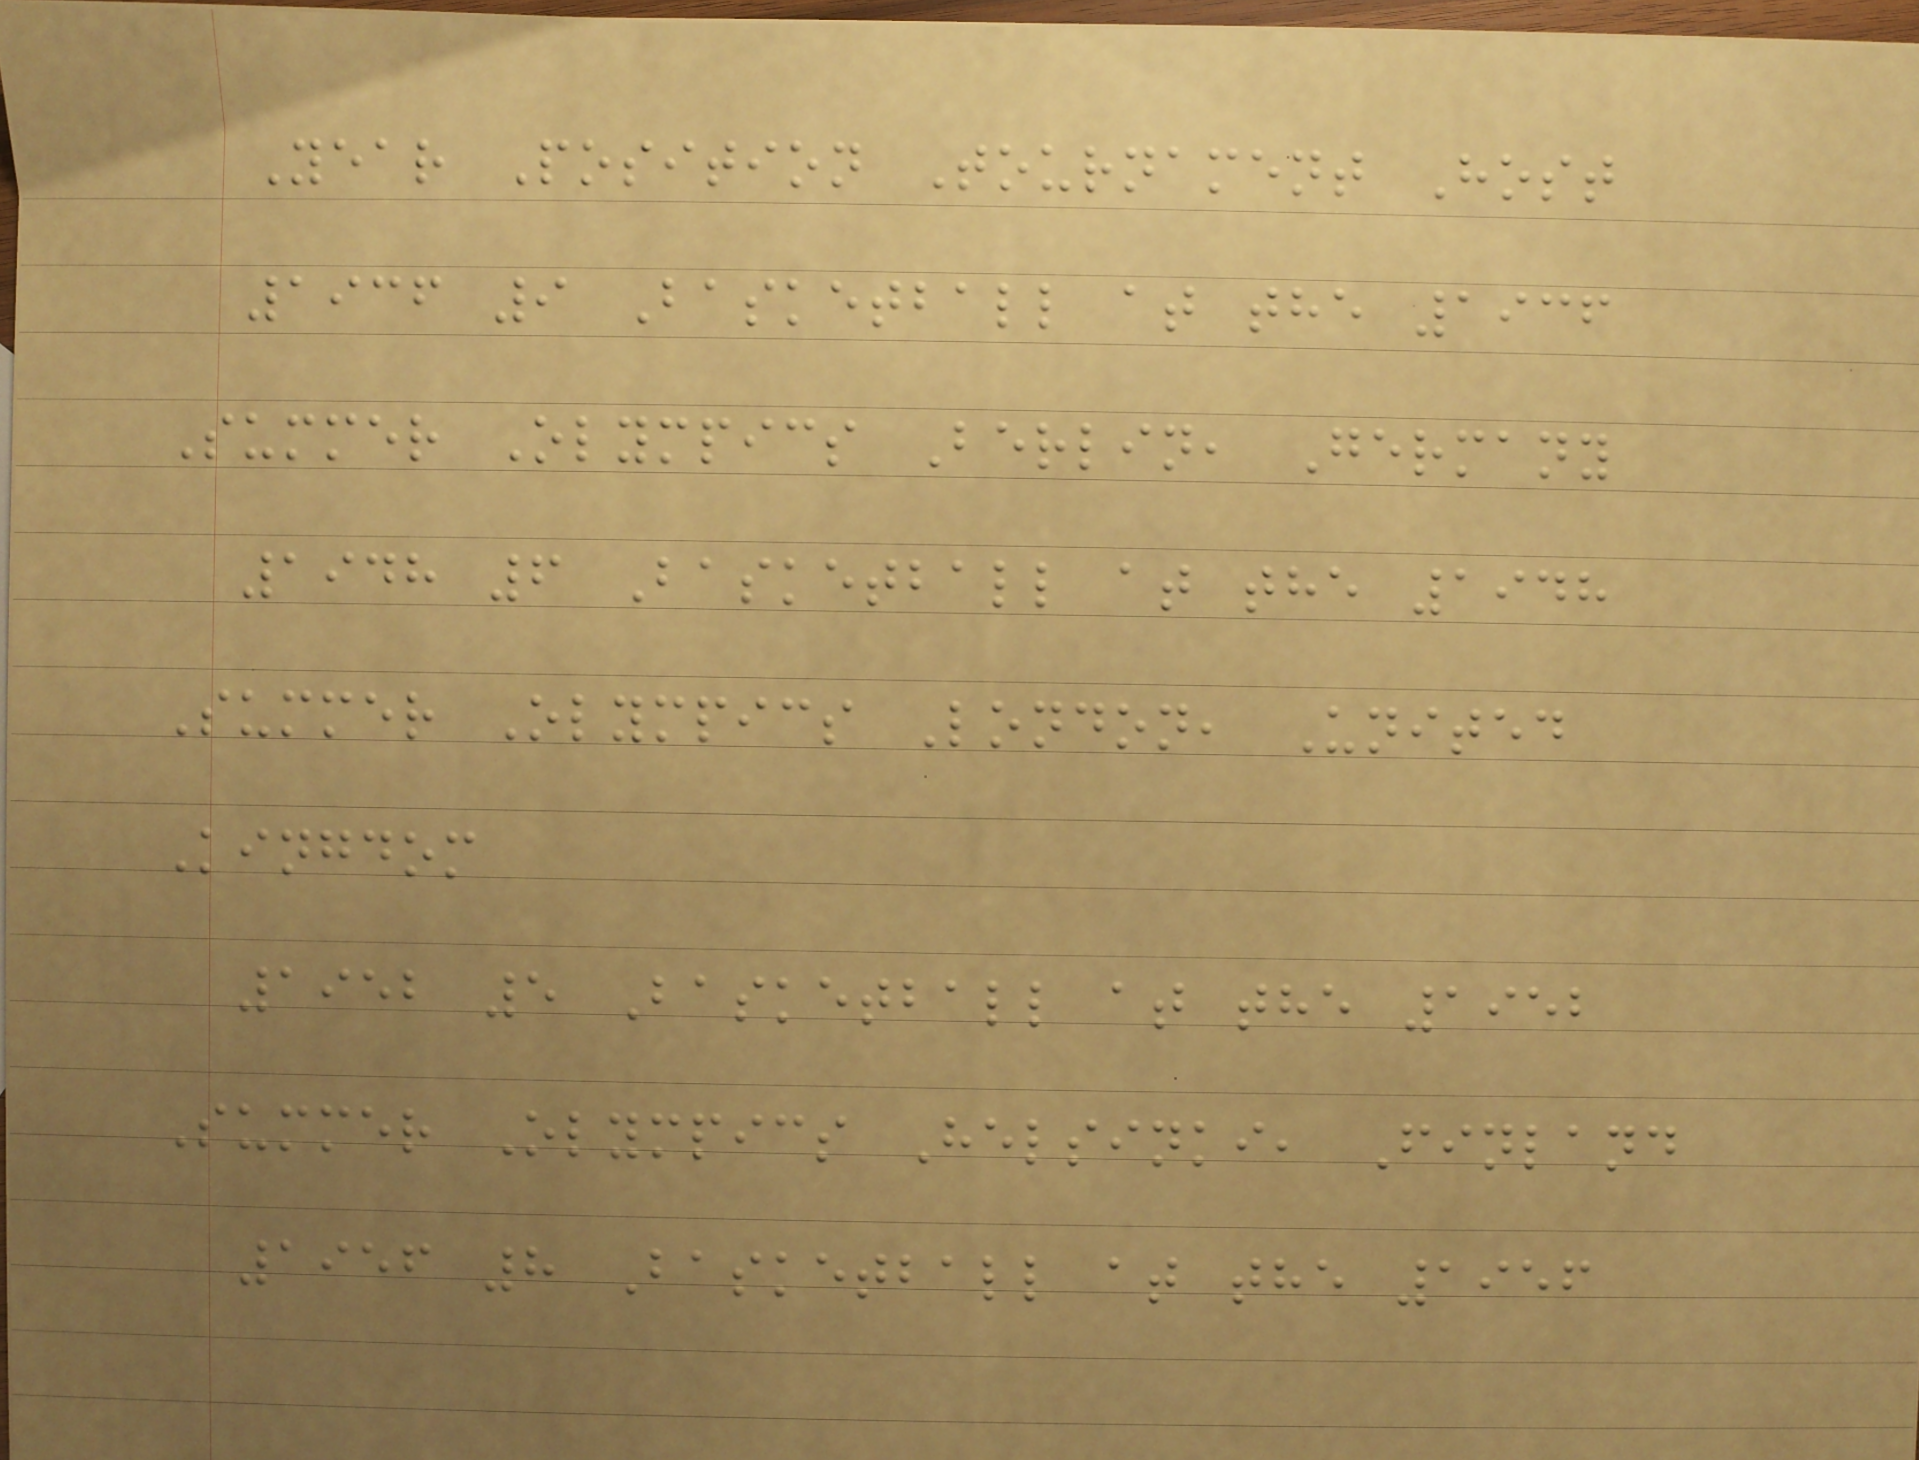Year Position Tournament Host
1936 9 Basketball at the 1936
Summer Olympics Berlin, Germany
1948 6 Basketball at the 1948
Summer Olympics London, United
Kingdom
1952 5 Basketball at the 1952
Summer Olympics Helsinki, Finland
1956 8 Basketball at the 1956
